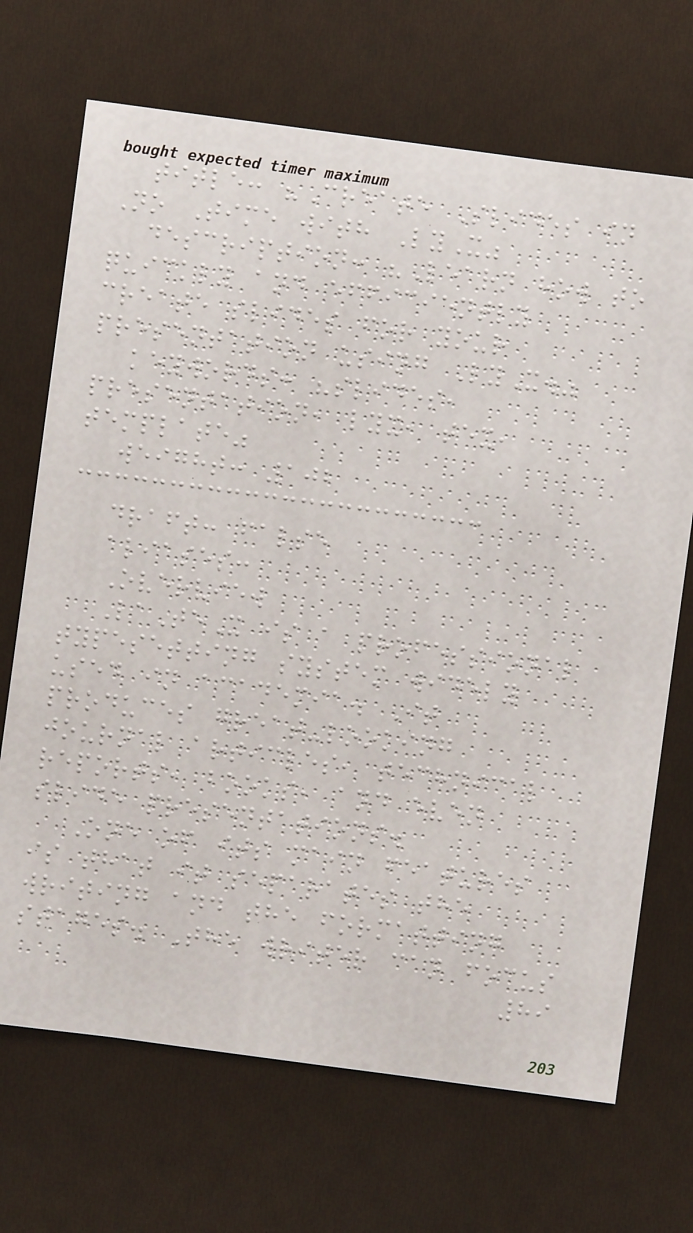title: "Create Slides in
No Time with LyX"
description: "Learn how to
quickly and efficiently
create slides for your
presentation using LyX."
keywords: "slides,
presentation, lyx, tex,
template"
weight: 102
draft: false
aliases:
Overview
LaTeX is a professional
typesetting system widely
used in academia. It
produces great-looking
journal articles, technical
reports, books, and even
slide presentations.
One of its main features
is that it separates the
writing and the formatting
stages. The writer can focus
89
